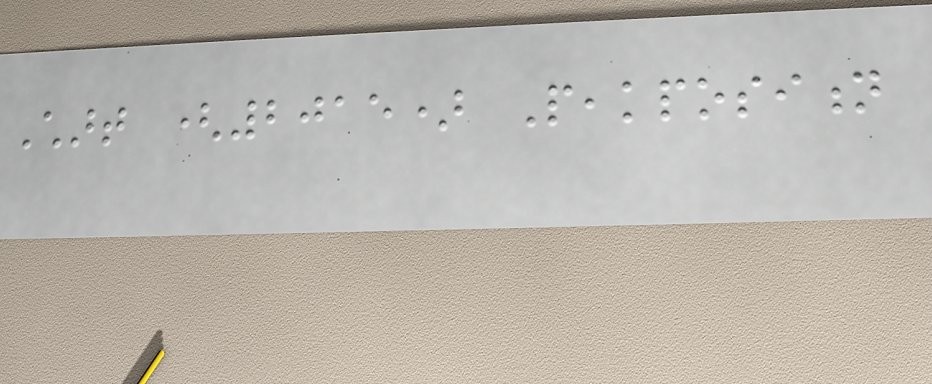Chart (2015) Peakposition
